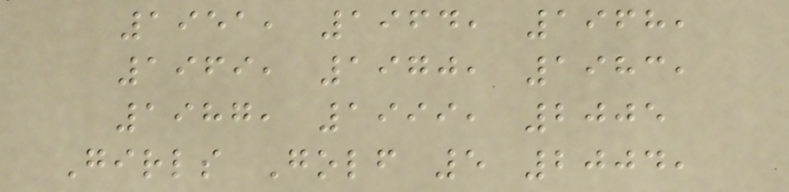1951, 1964, 1968,
1969, 1970, 1983,
1987, 1999, 2005
Girls Golf 5 2004,
